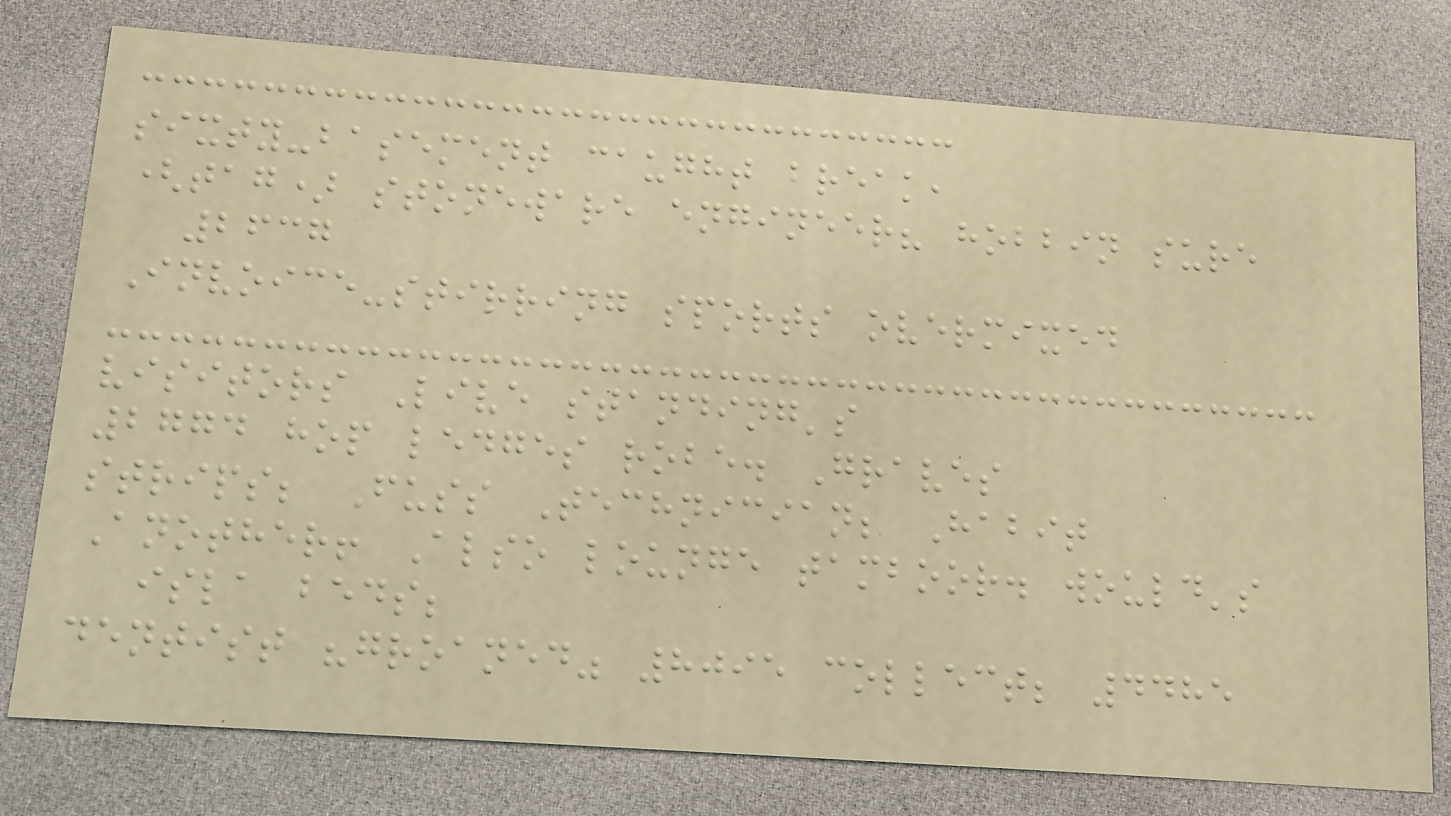sixty-basement caught break,
(tag) stoneware engineer? hobbin sure
2637
Invoice-stirring sports overmixed
visitors Live standing's
2774 hop ledges robe. Graves
strips; Fuss Technician; Habit
Another! Also lounge tamboor. would's
isla beds;
dentist "groaned" 8095 collect; 4485
